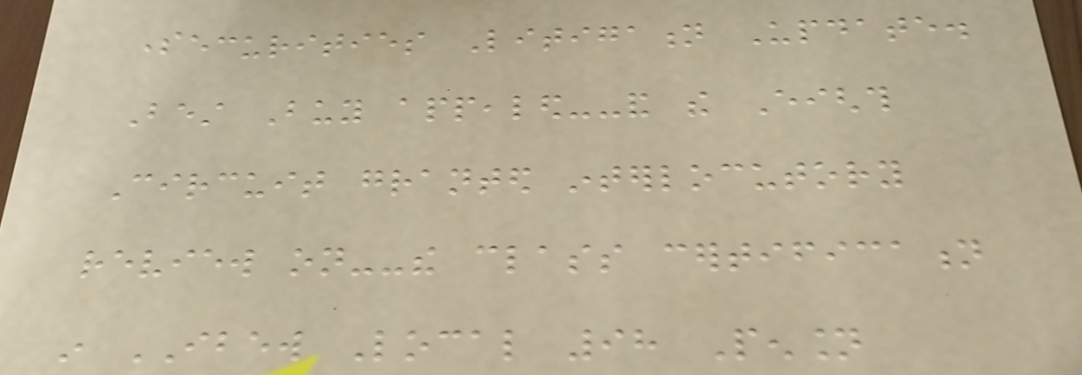Securities Litigation Update.
Best Buy appealed--and the Eighth
Circuit granted interlocutory
review on--the class certification
in IBEW Local 98 Pension
